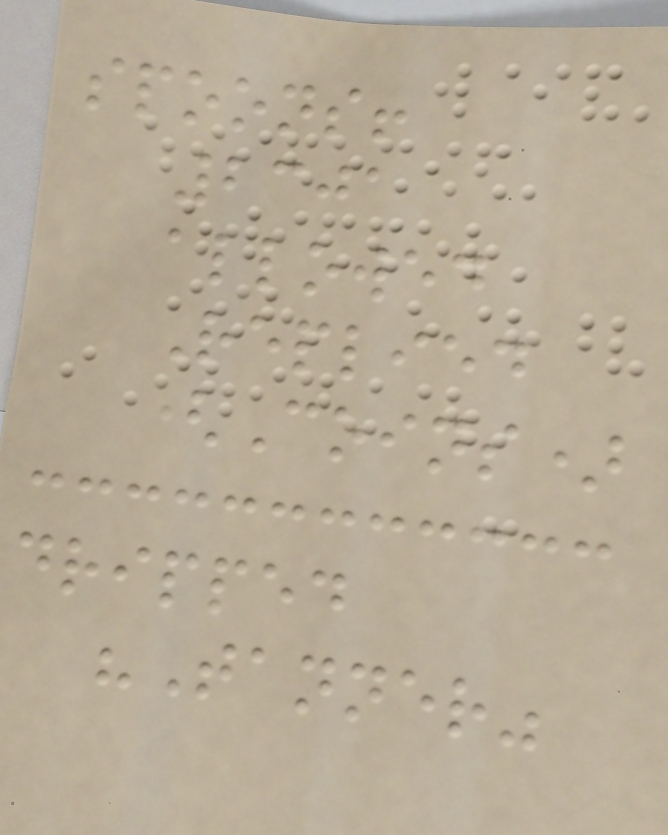spoons!
2301
allowed
Replied
(Coins)
dripped
"Tanner"
